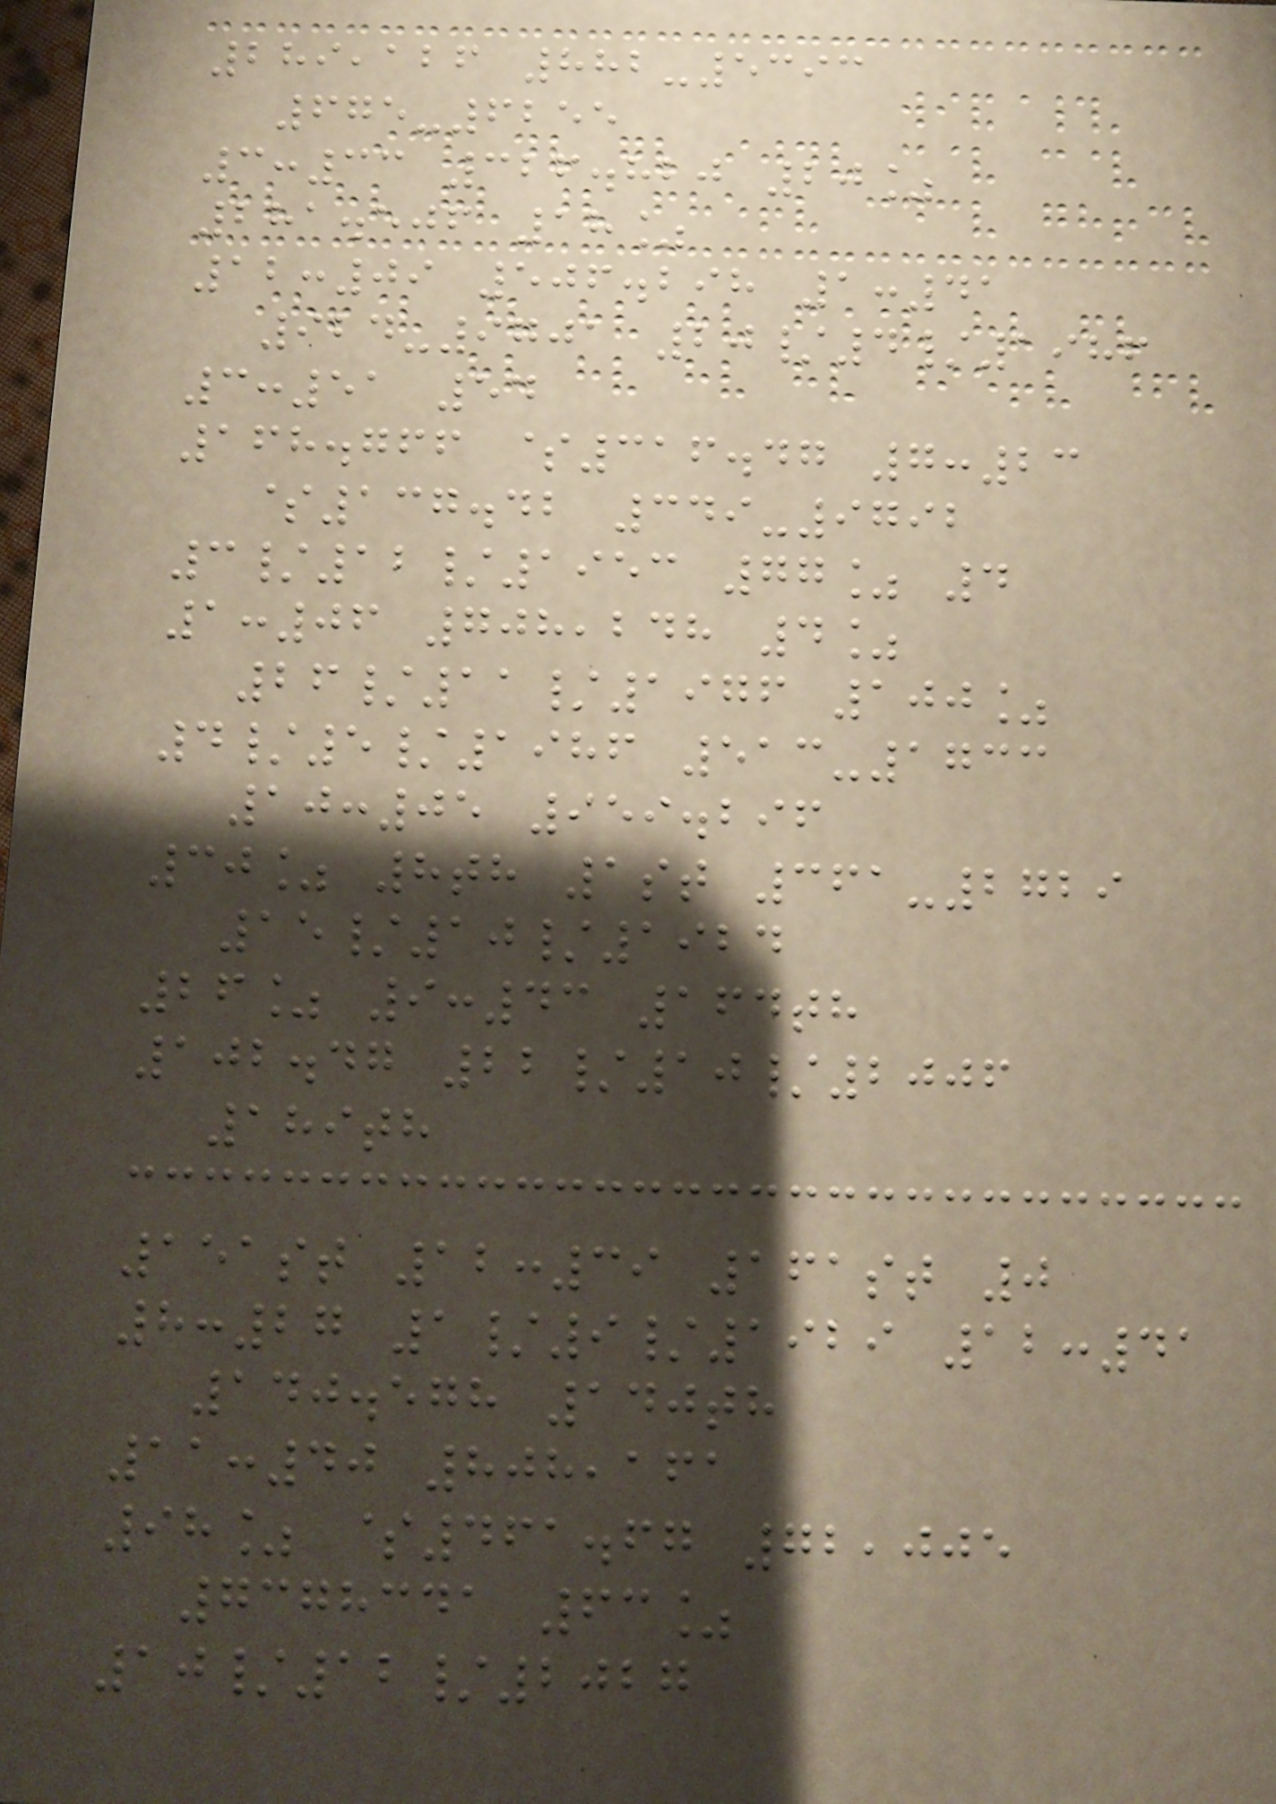289,126 882-5393
675-6255
3:33 326.820 20%
281.506 18%
12:09 506.298 1:41
924-9701 20/4/1986
3:51 54
168.766 $316.47 7:23
$137.42 349-9792
3/12/1953 77% 4
1:06 708,248 4%
26/11/1976 100%
4/5/1986 513-1733
10:05 959.296
30% 8th 1st 361-2729
15/10/1924
26% 9:43 164th
102.47 22/10/2006
189th
151st 12:39 161st 0
8:27 1/9/1929 12:41
140.578 140th
11:40 808,161
98% $461.67 72,005
7378341 63%
10/12/2027
